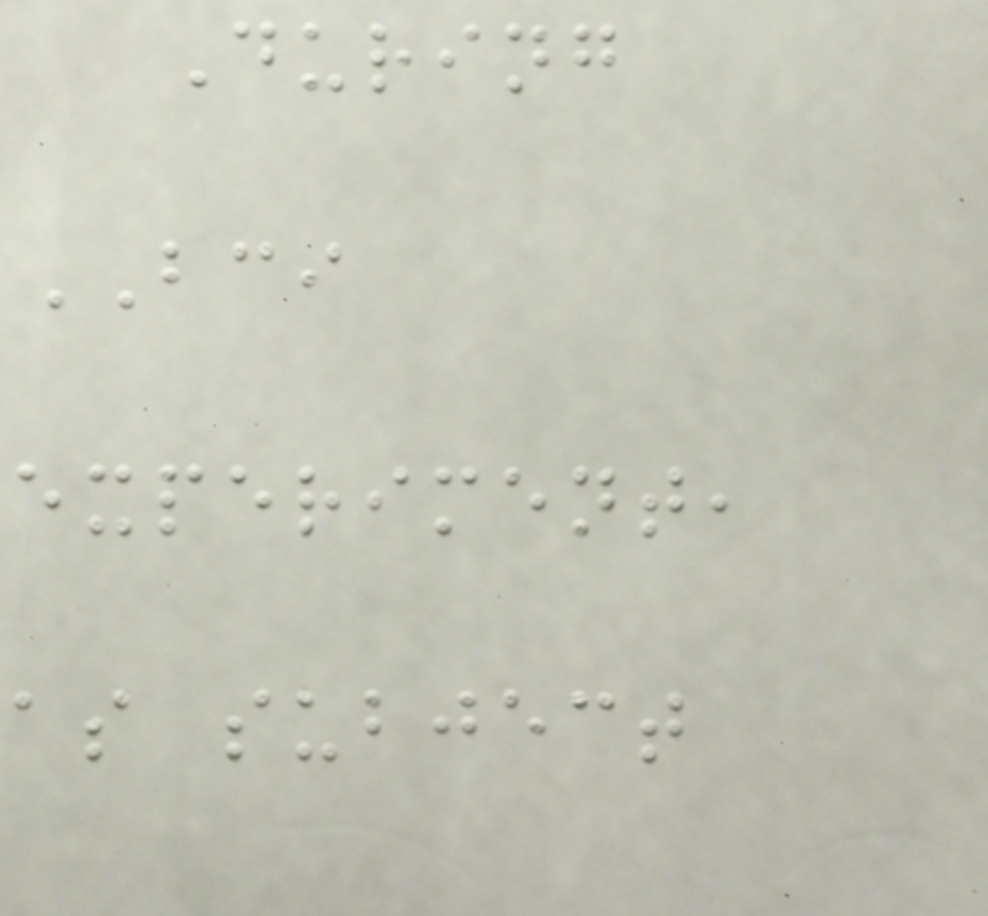During
BCI
experiment,
as subject
